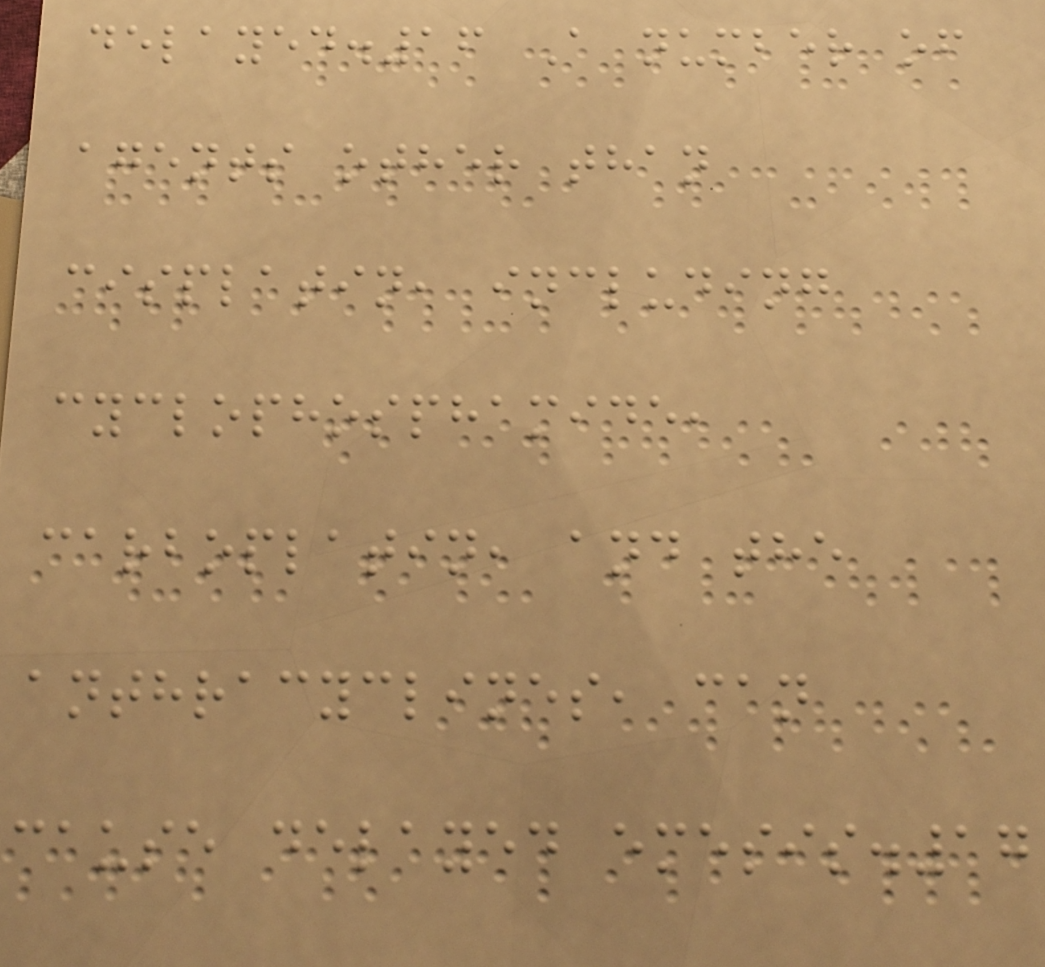delayed.16 A number of
agents other than
cisplatin, including
cyclophosphamide,
carboplatin, and the
anthracyclines, can
cause delayed emesis.17
